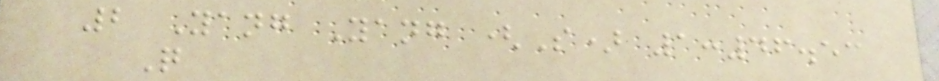2 Yang Yang (S) 1:46.53
Q
